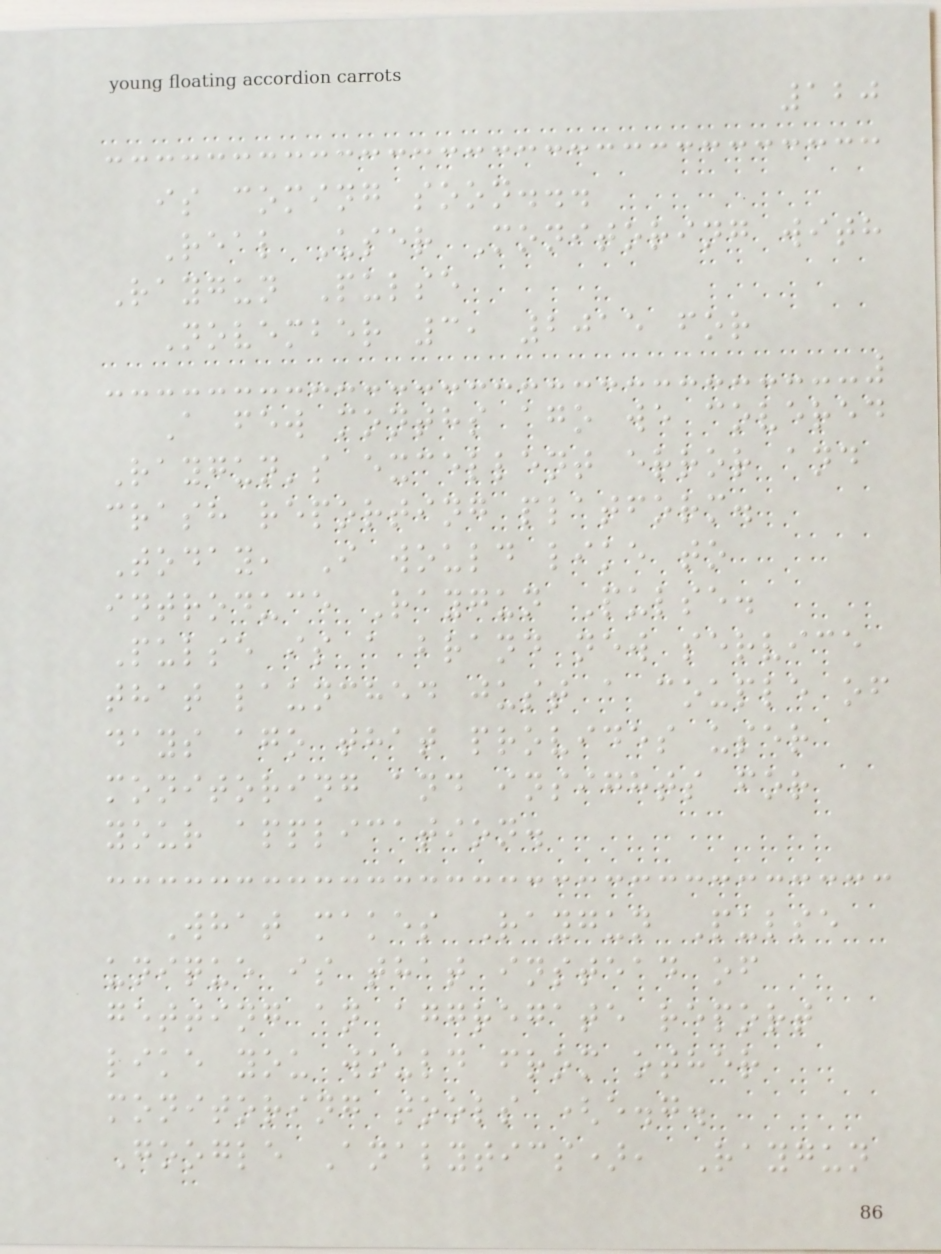120
is coming soon...
Real User Monitoring with
Raygun Pulse
November 3, 2015 for
A few months ago we covered
Raygun's excellent error and
crash reporting platform.
Today, I would like to
introduce Raygun Pulse.
Pulse is a brand new service
that launched just a couple of
days ago that provides user
monitoring and insights for
your application.
What makes Raygun Pulse
unique is that instead of
getting an aggregate report
like you would from other
monitoring tools (e.g.
Google Analytics), Raygun
